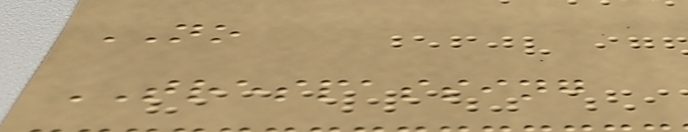NO
TRESPASSING
